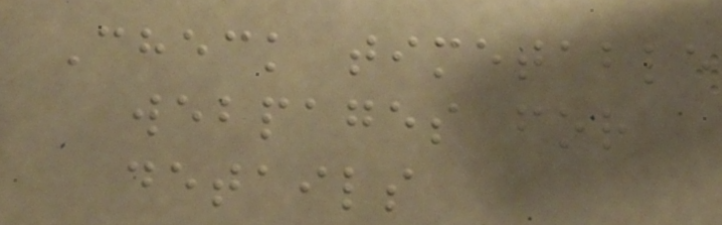Check timetable
webpages for
details
